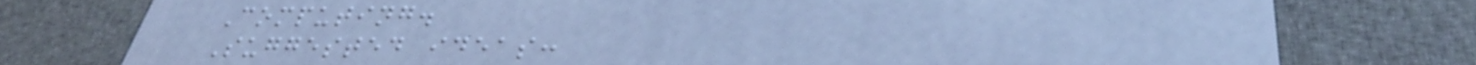Computing.
Suggested ideas:
